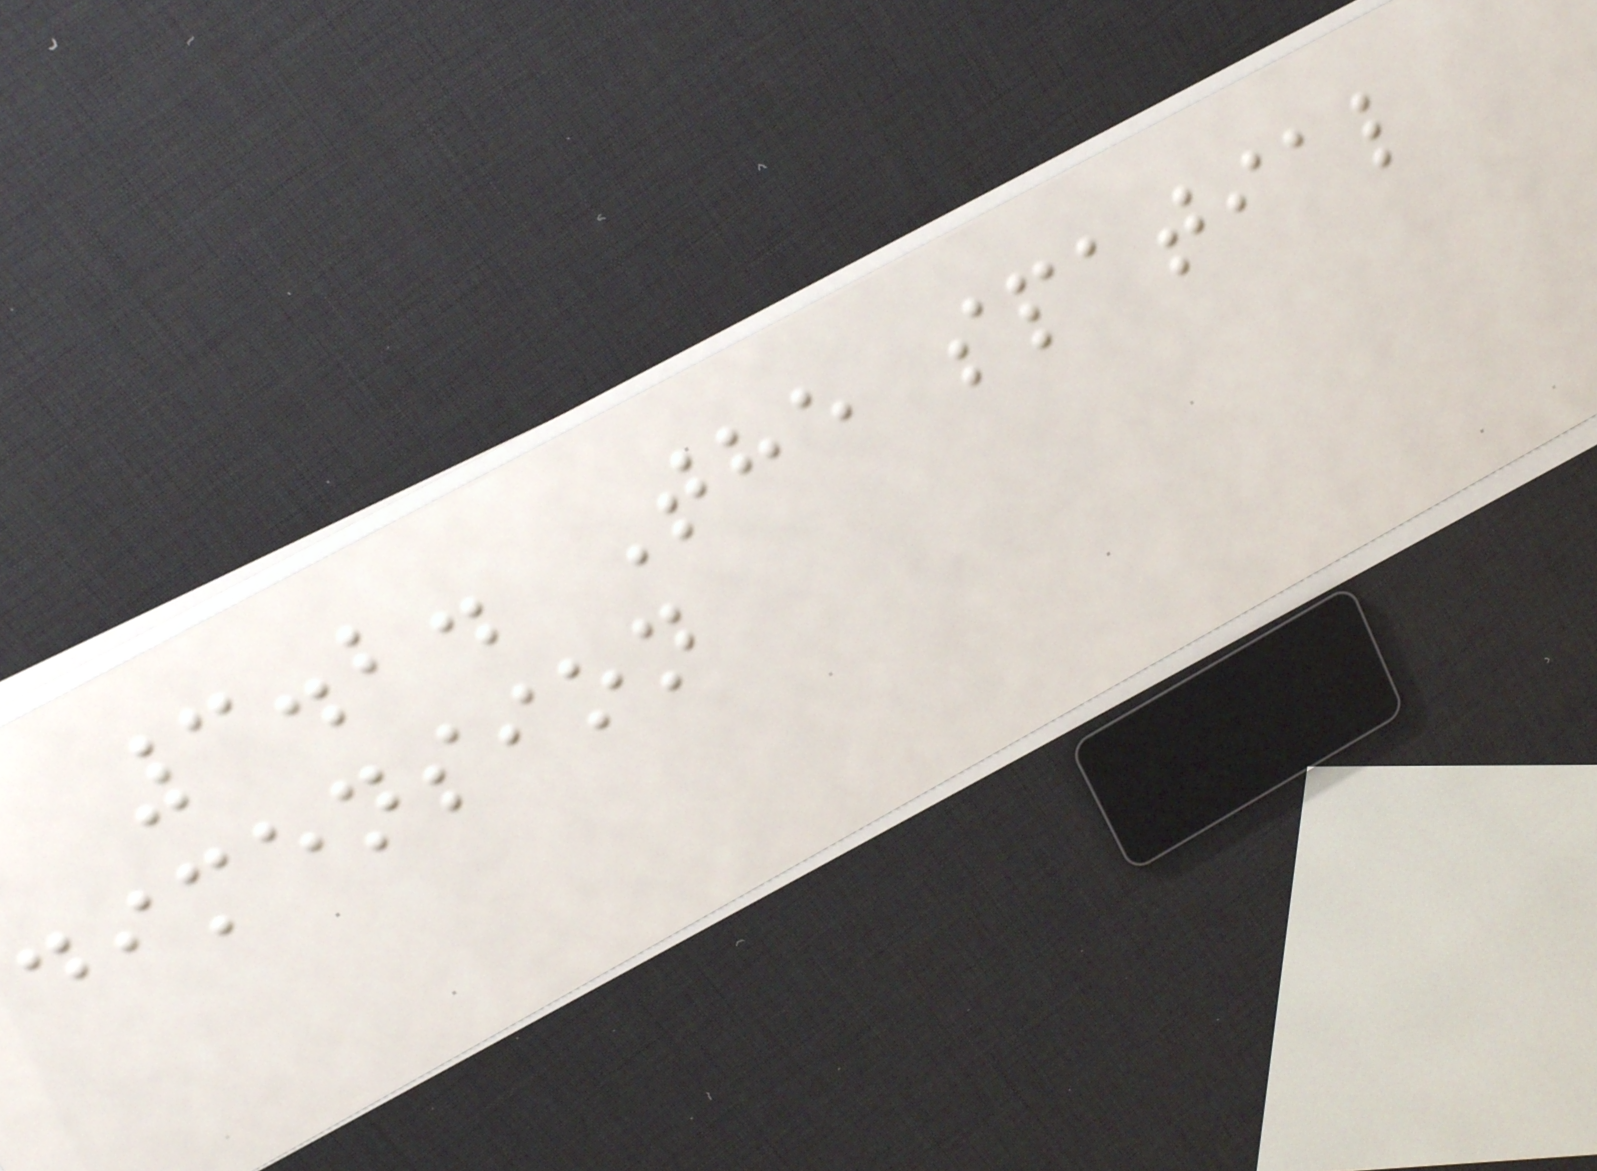3.2. The spatial
dimension
